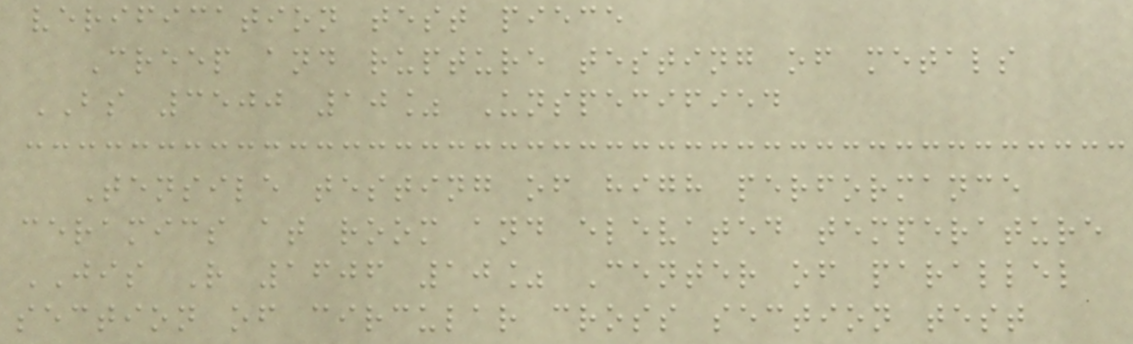verification test piece
Creep and rupture testing of metals
BS 3500 10% Unspecified
Tensile testing of high performance
ceramics at room and elevated temperature
JIS R 1606 10% Center of parallel
section of circular cross section test
